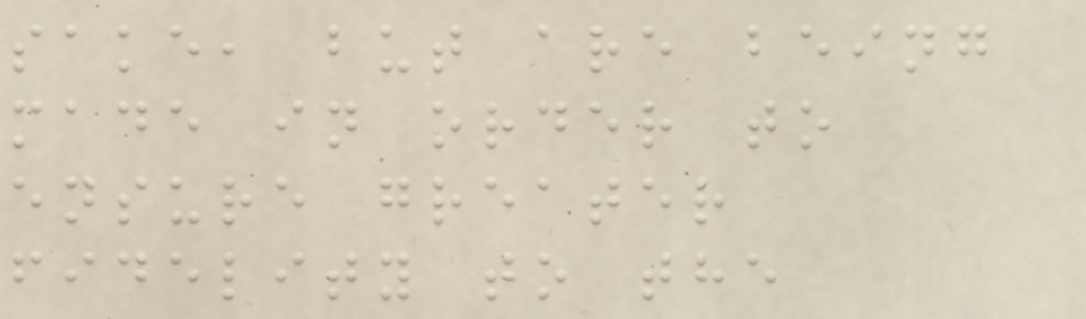sake, but are being
made in order to
ensure greater
fidelity to the
